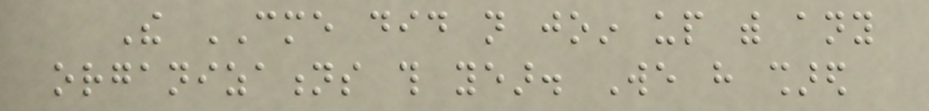The CME did not join up with any
organizations this year. We have shared
